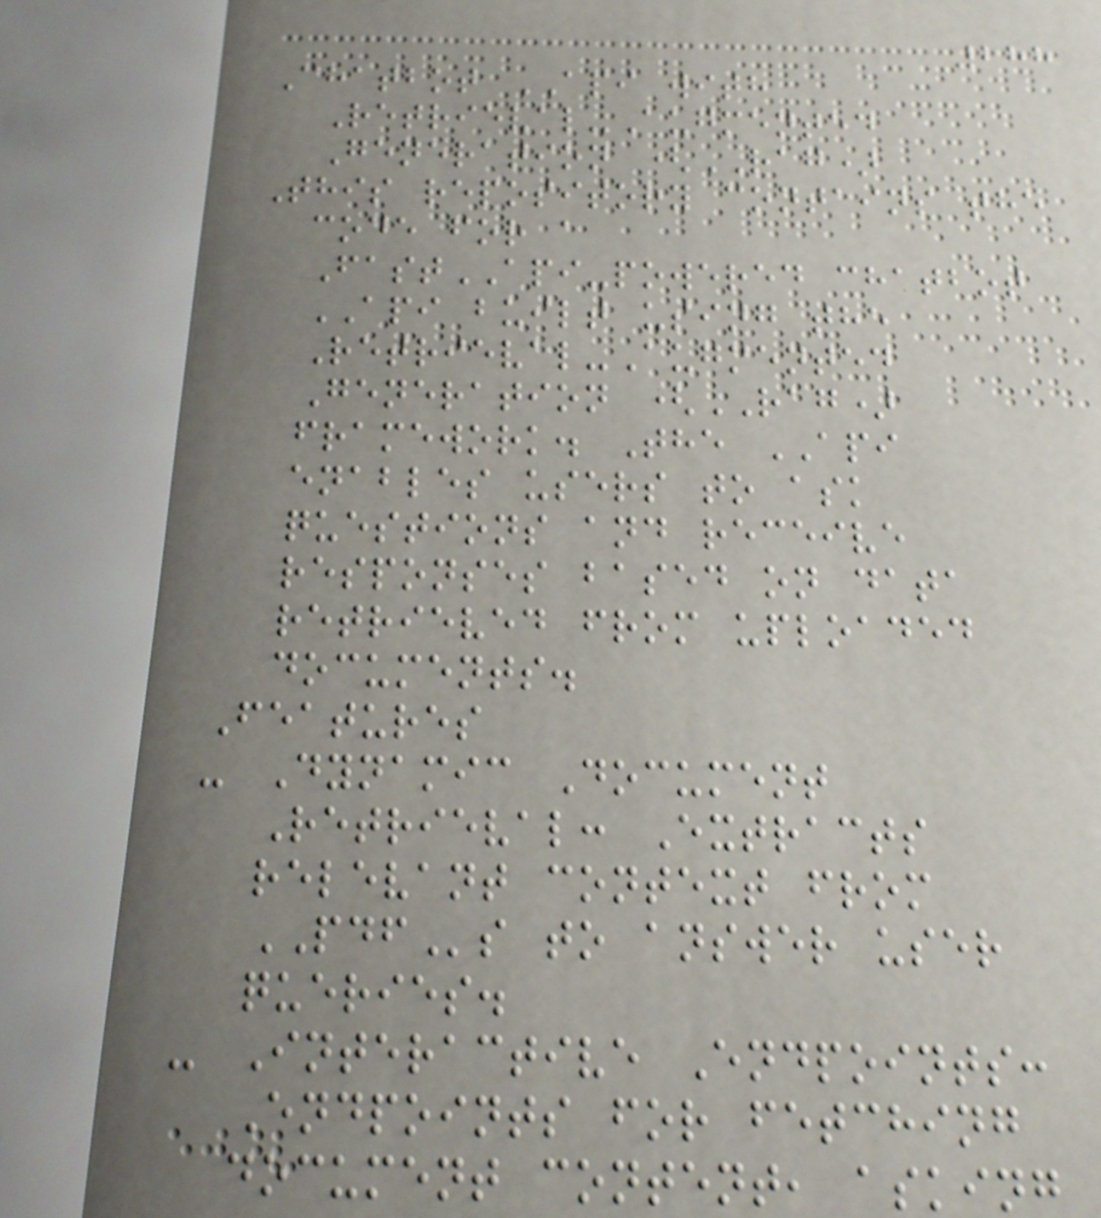288
Chatbot API with
Retrieval-Augmented
Generation (RAG)
This repository contains the
code for a
FastAPI-powered chatbot
API built using the
Retrieval-Augmented
Generation (RAG)
framework. The API
enables users to ask
questions and receive
responses based on data
retrieved from uploaded
documents.
Features
- Dynamic Document
Retrieval: Extracts
relevant context from
PDFs to answer user
queries.
- Interactive Endpoints:
Endpoints for fetching
document content, asking
